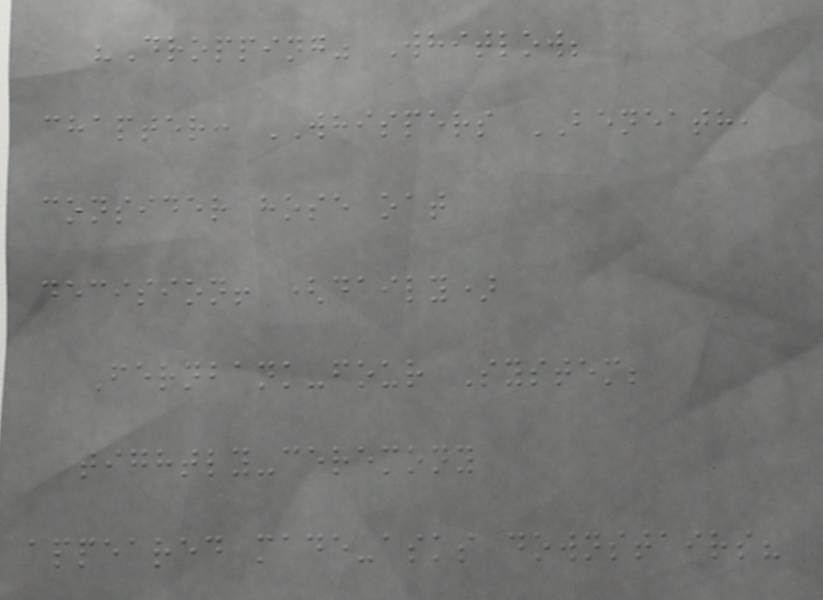"Dropping" Whitlow;
chapter: WHISPERS BENEATH,
consider hose oat
decision! (daily)
Fernbank-four System;
tightly-ceremony
appeared made-asks downstairs?
